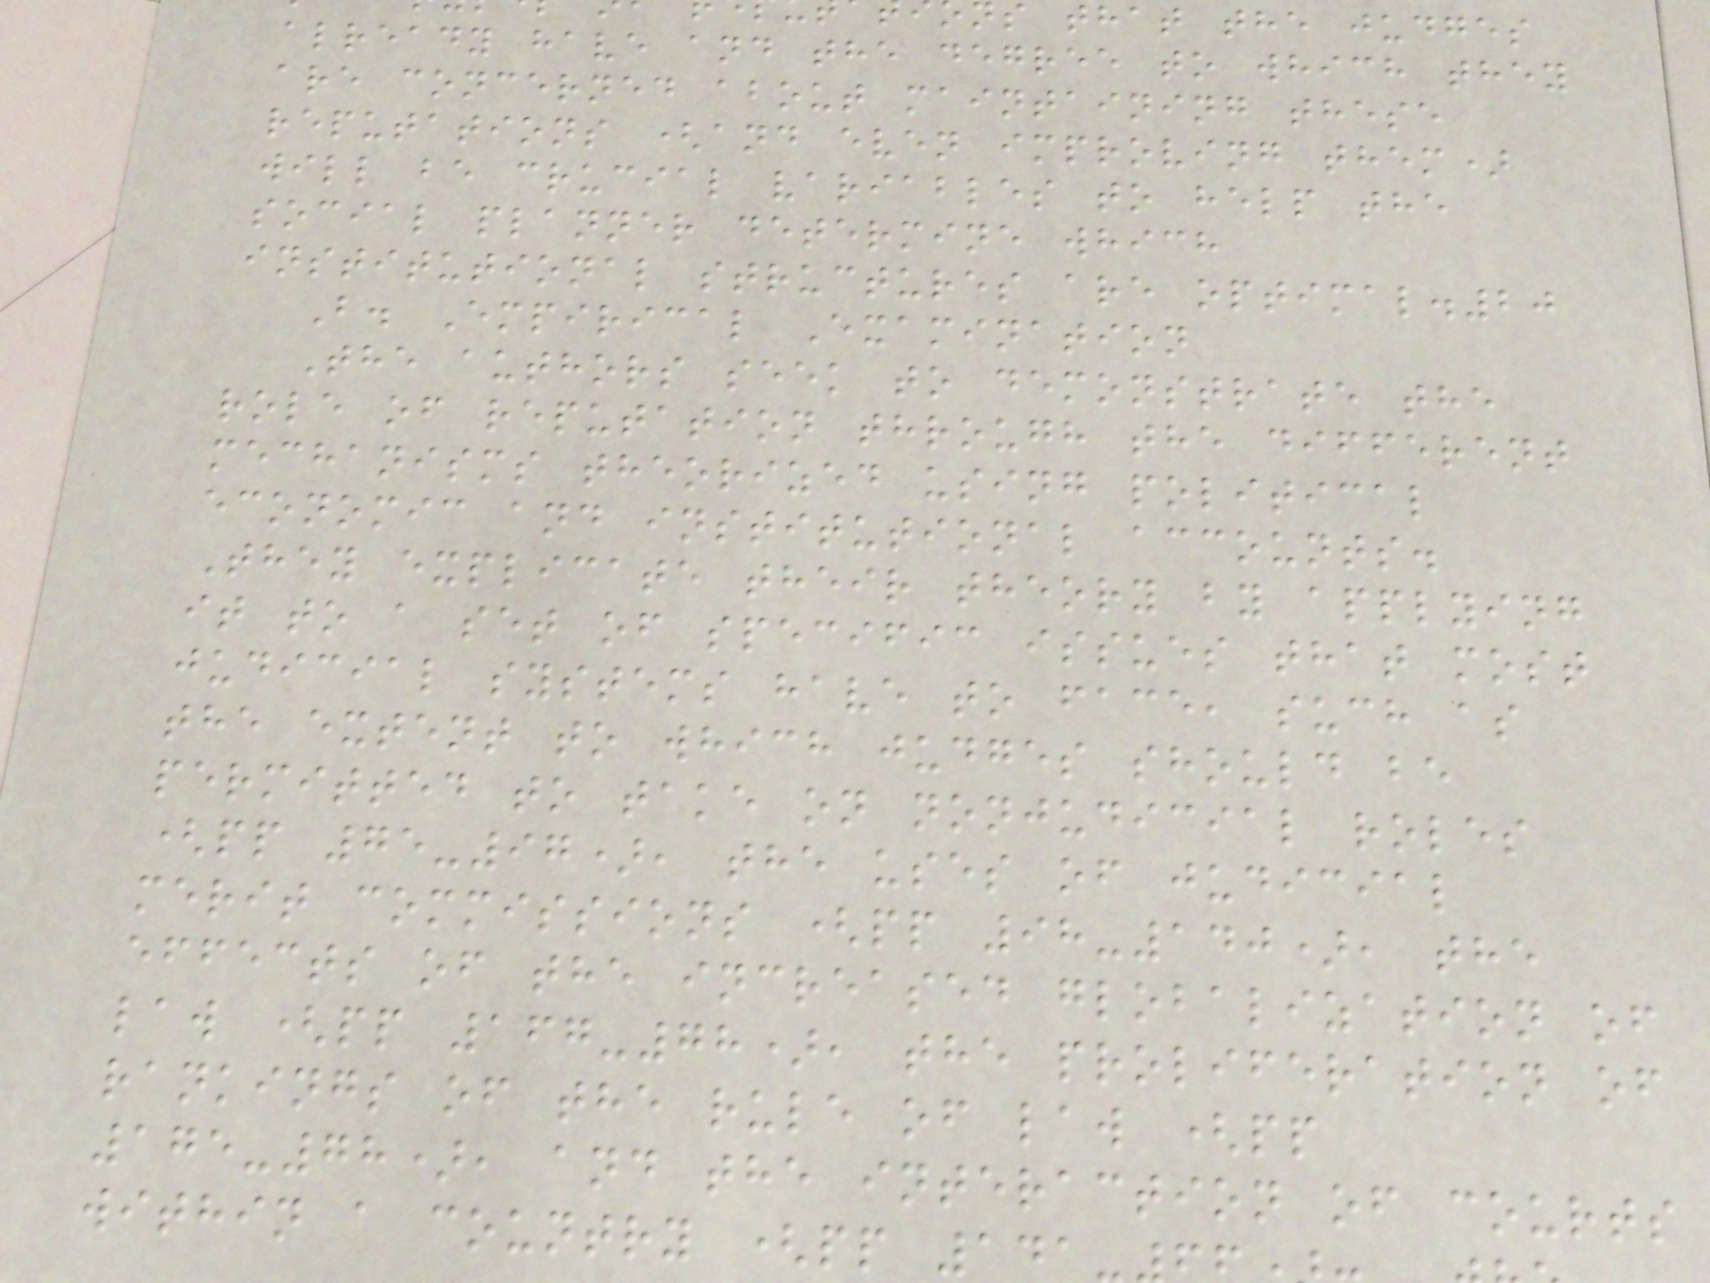s that the judges
already have and the degree to which they
are concerned about maintaining these
reputations (and even improving them)
will be crucial variables to help the
social planner determine which
institutional structures are optimal.20
B. Empirical Examination
The authors seek to demonstrate the
role of reputation through the different
mechanisms theorized using political
economic and institutional accounts.
They explicate their theory by applying
it to a set of specific issues that most
judicial systems have to face, such as
the extent to which judges should be
permitted to take on nonjudicial roles
(pp 75-97), the uses of judicial
merit commissions (pp 98-140), the
effects of the increased globalization of
law (pp 167-78), the proliferation of
rankings of the rule of law (pp
175-78), and the interaction of courts
within a country (pp 141
